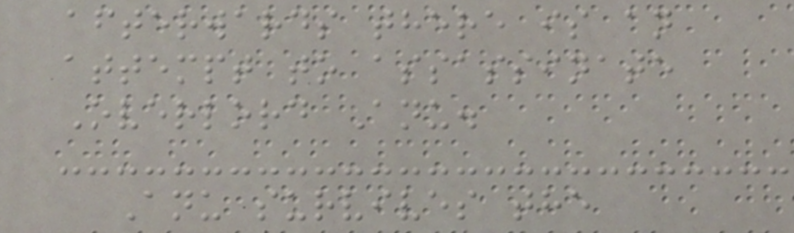afterwards there is an
attempt to assassinate
Overlord Anu.
Anu survives the
